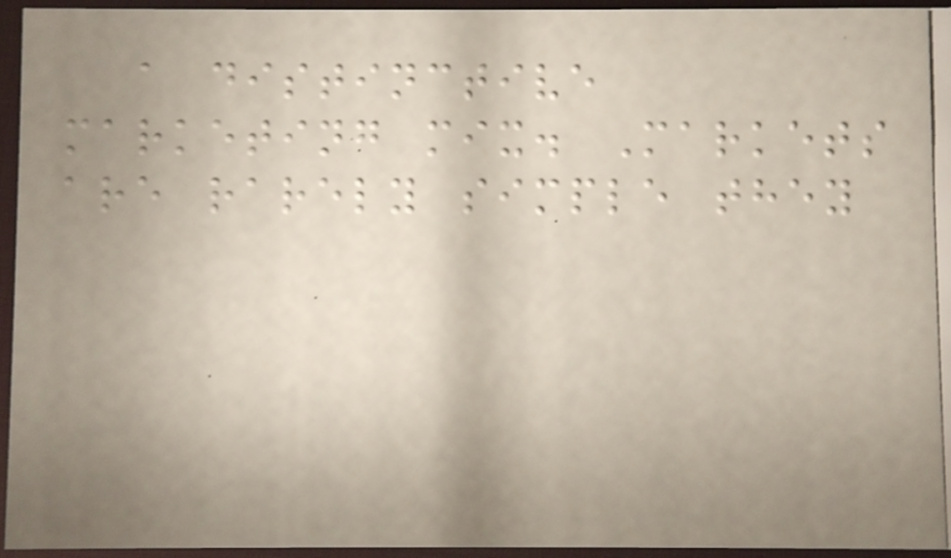a distinctive
marketing mix. Markets
are rarely simple they
